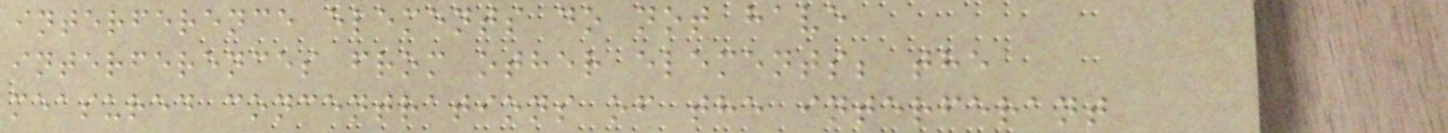interference elements do not have
interferences from other elements; the
measured concentrations of the interferant
